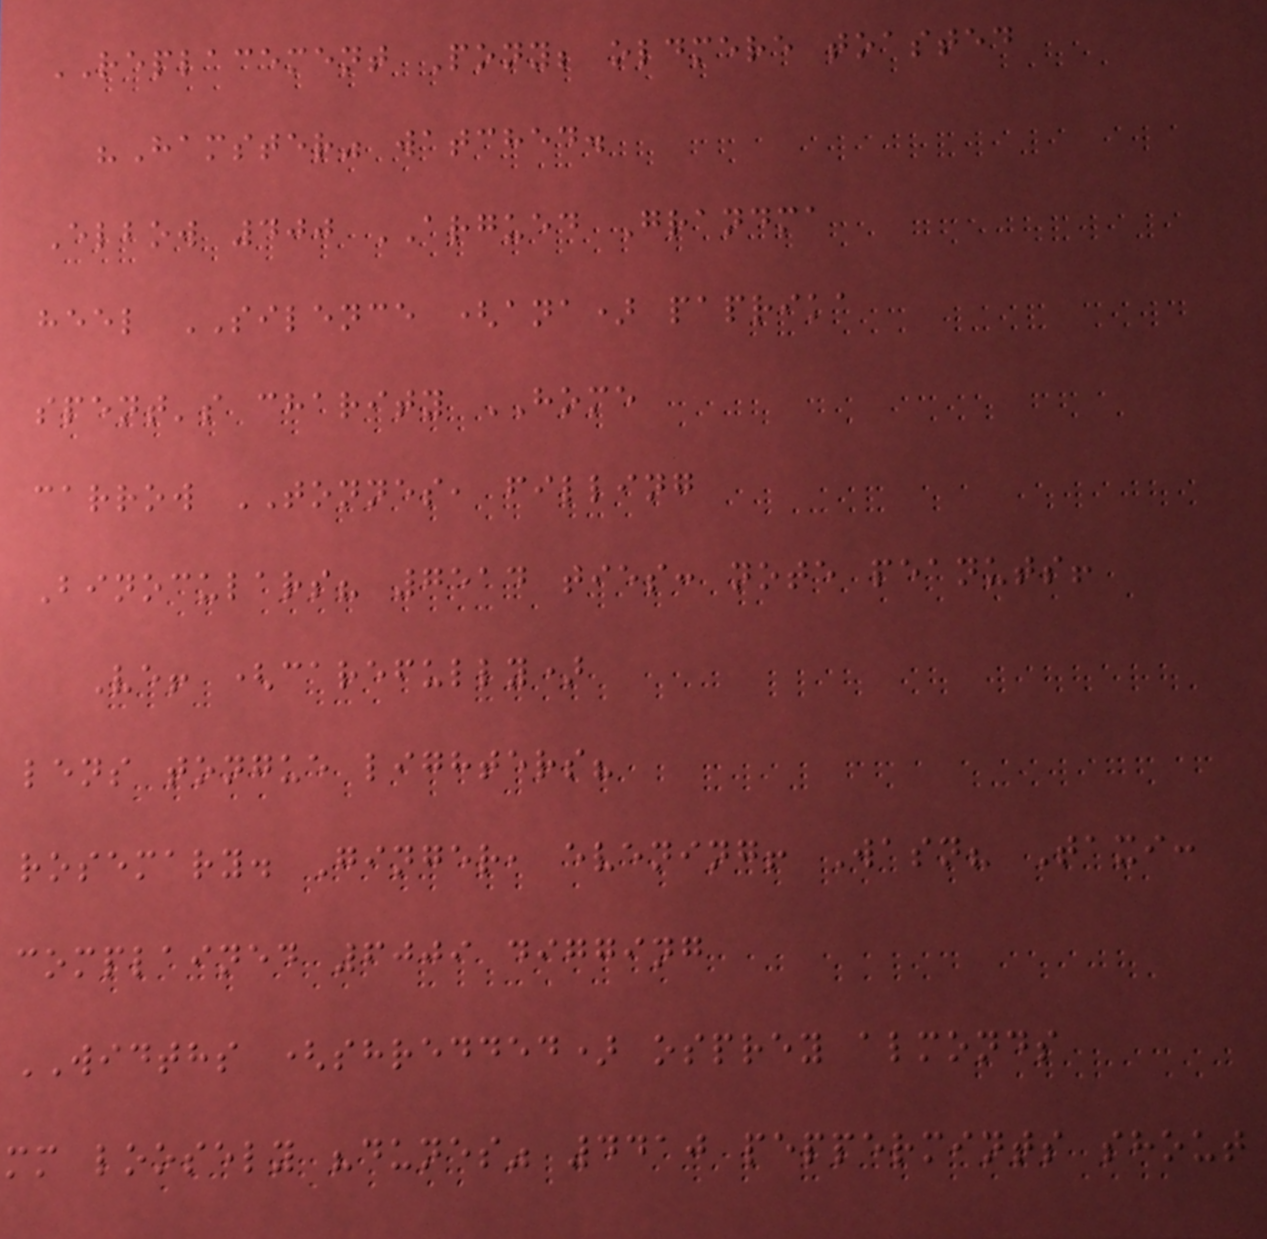REPLACEMENT Pony; oldmere toasted
"Hamster" watched.
Elbow 400 ARGUED Grandma
heel SILENCE (ana) paprika
spent's charity HOME
carrow TONNES, filling
Binoculars? 7514 ties: note peanuts!
Ve! (carefully)
lens tongue lighters?
rosemary. Ginger, evening! Wasn? Taxi:
complained 6009 digging
WIDTHS (shredded) osprey almonds
mm loosely "dunes" 4410 peppermints shout
